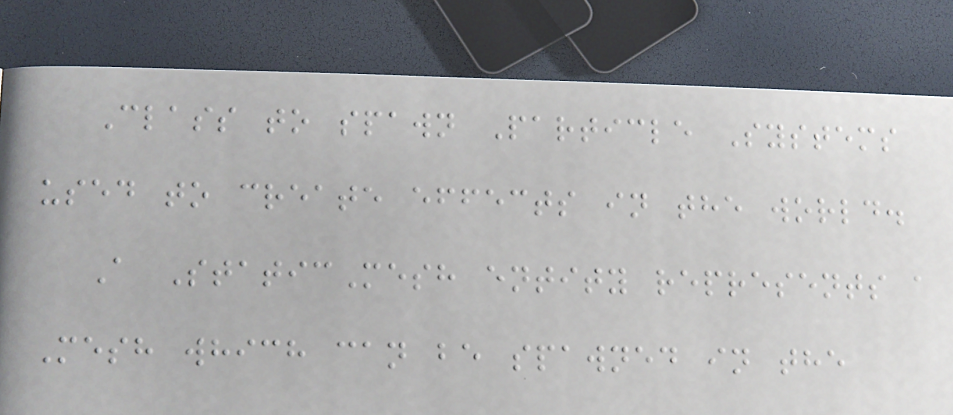Class to spawn Particle Systems
used to create effects in the world.
A StaticMesh entity represents a
Mesh which can be spawned in the
